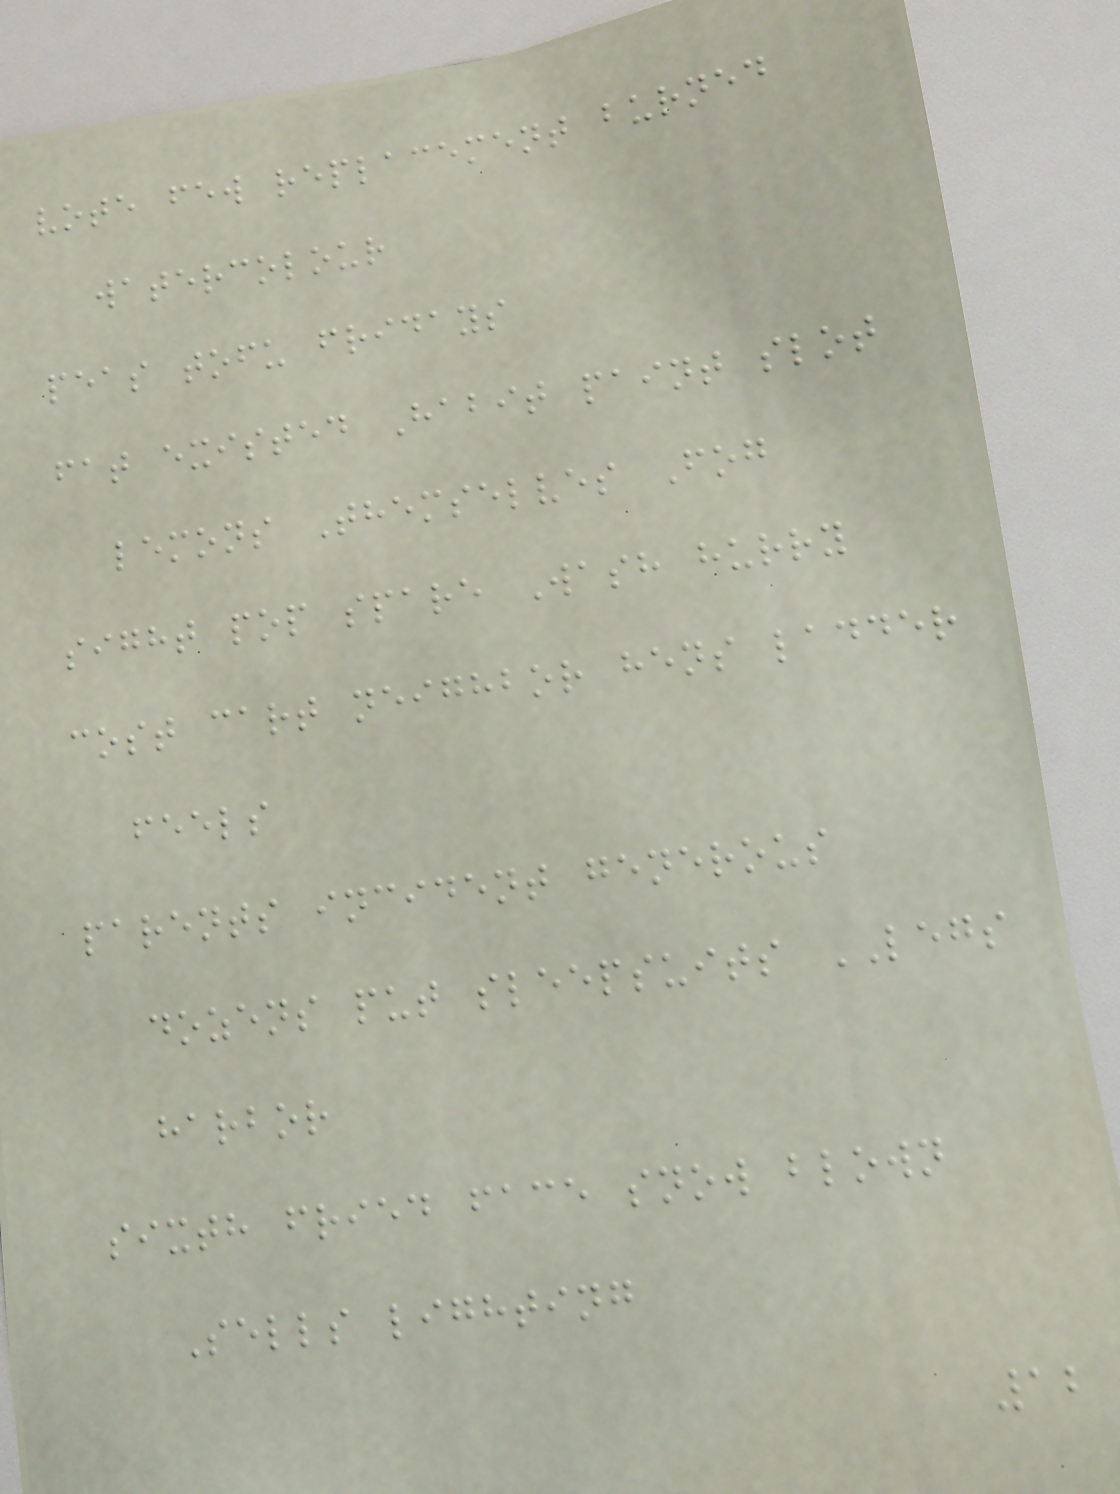vote few replacement burned
watercolour
peas tofu fridays
fat existed Habit paint slot
lemons Themselves Fog
sight pop spare Wash hurry
cost cart neighbor hens ladder
feels
parents incident generous
dozens put sleepsuits LEGS
harbor
sixth fried face snow blown
Sells lighting
12
